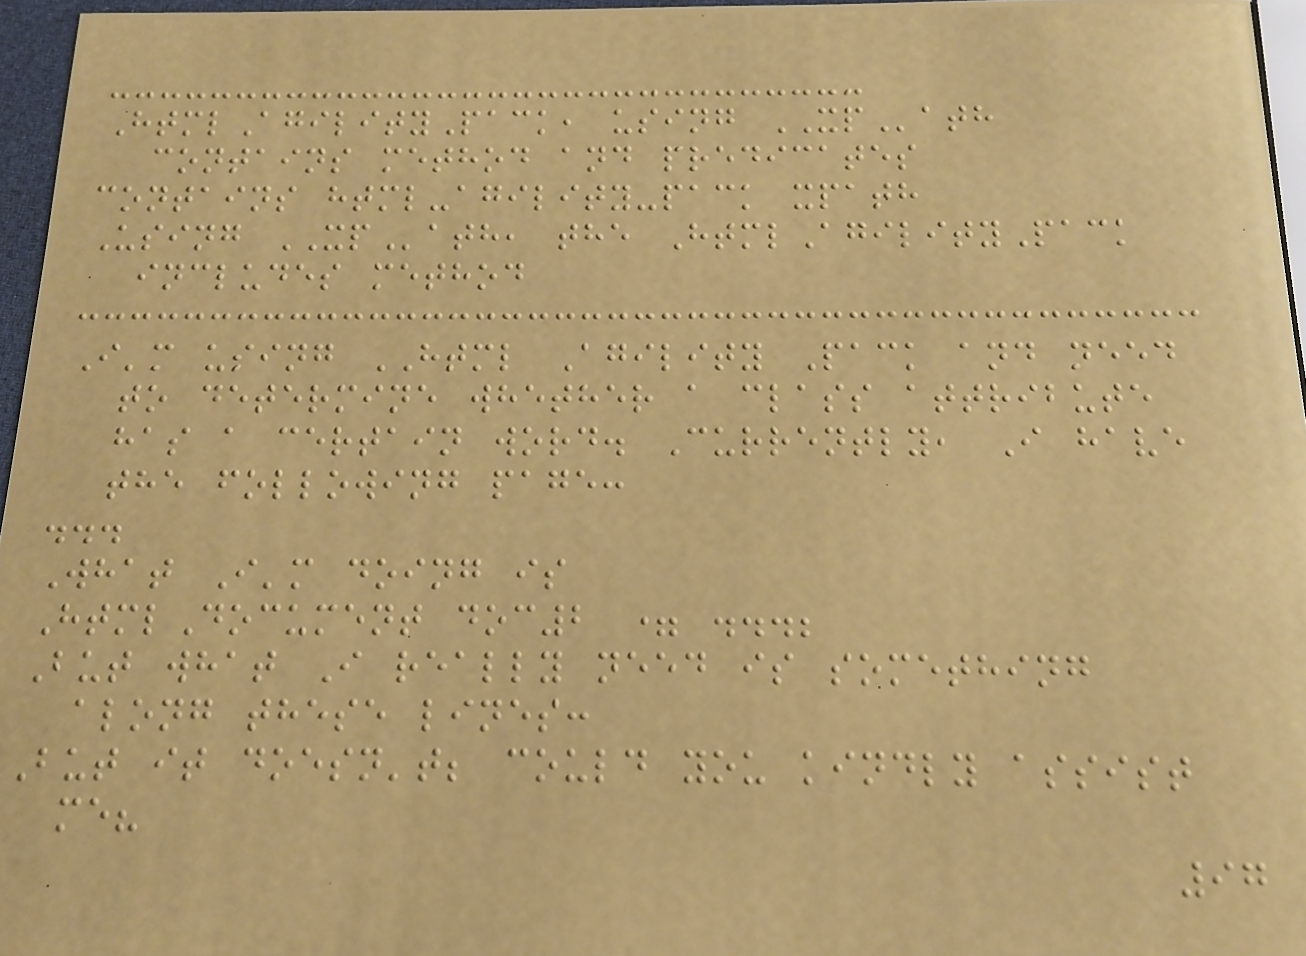HtmlAgilityPack, using XPath
contains method and predicates
contains html-agility-pack xpath
Using XPath, the HtmlAgilityPack
includes method
I'm using HTML Agility Pack and need
to determine whether a class attribute
has a certain word. Currently, I have
the following page:
...
What I'm doing is
HtmlDocument doc2 = ...;
But what I really need is something
along these lines:
But it doesn't; could you kindly assist
me?
97
